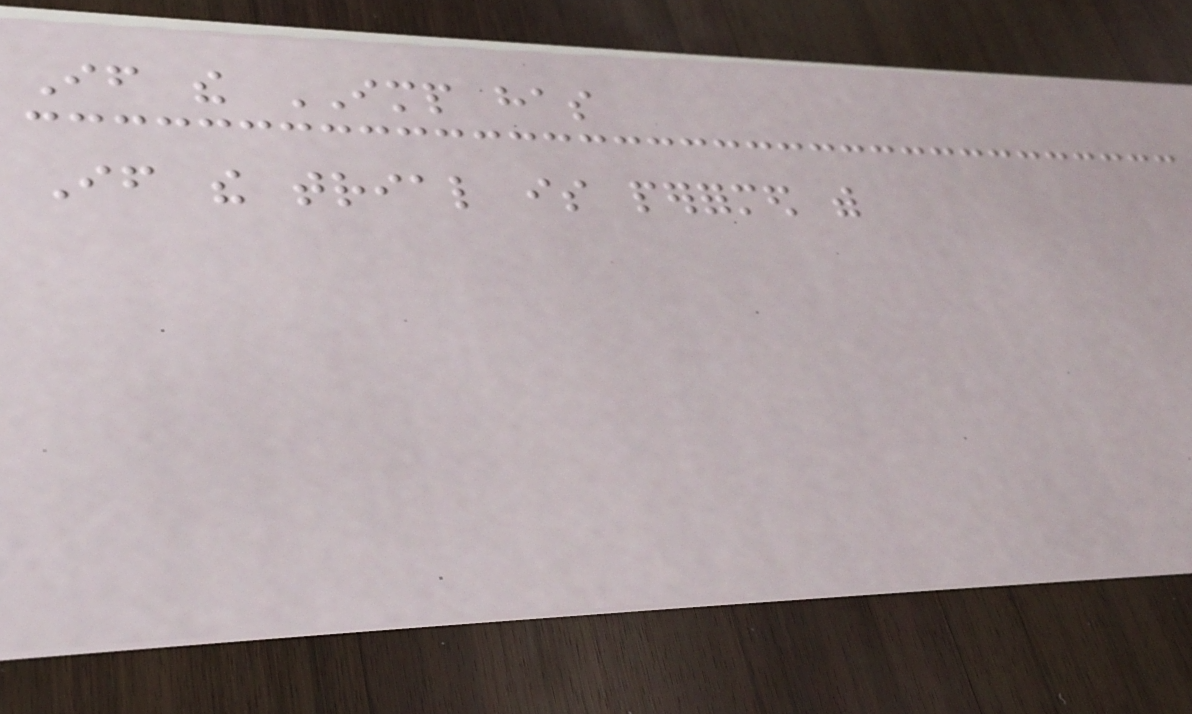If the IMP has
If the trial is performed with
